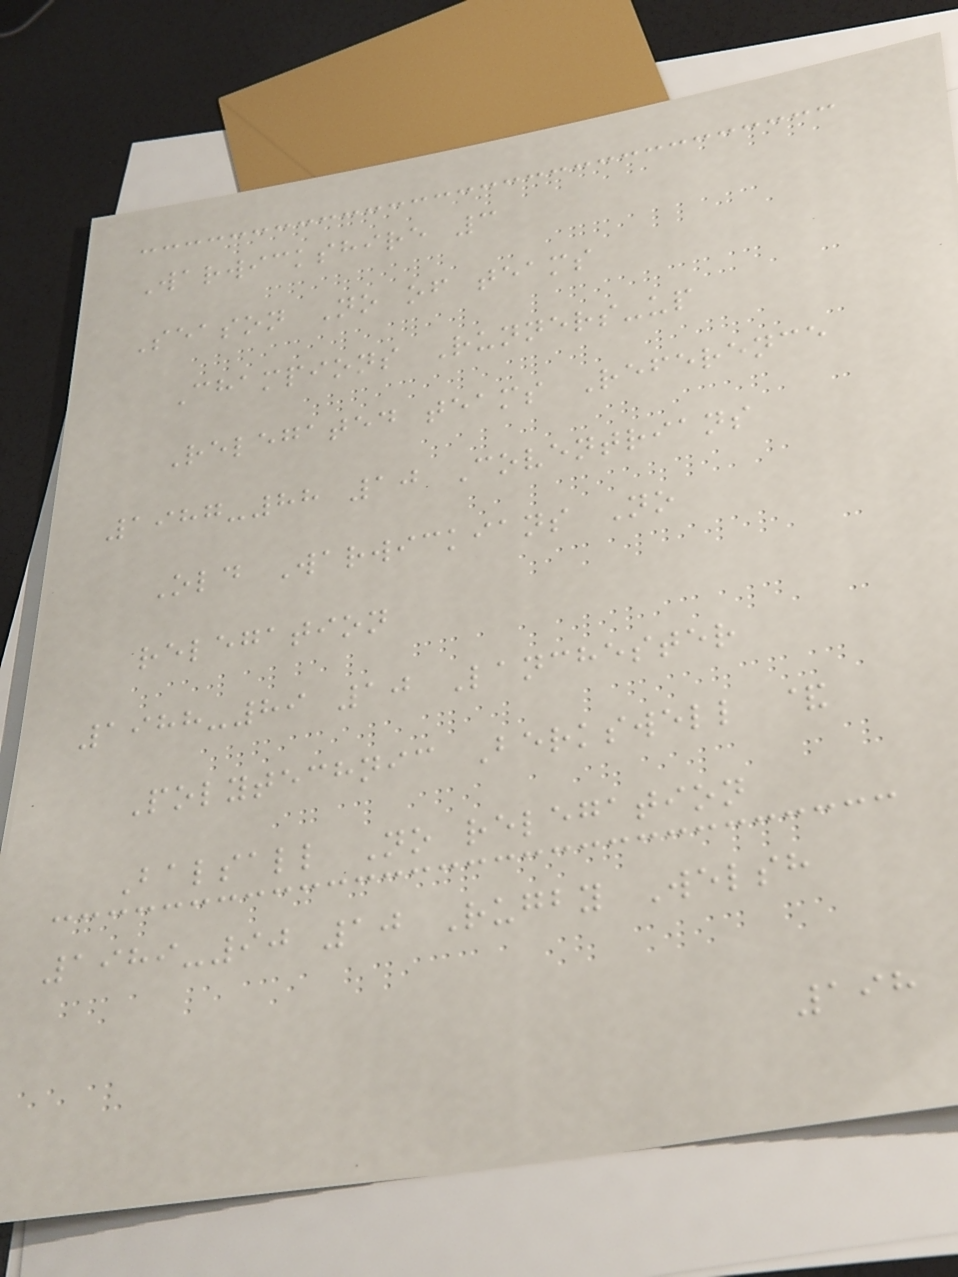Warwickshire 3
Season No of teams
Champions Runners-up
Relegated teams Reference
1987-88 10 Coventrians
Old Warwickians No
relegation
1988-89 10 Lanchester
Polytechnic Berkswell &
Balsall No relegation
1989-90 10 Rugby Welsh
198
